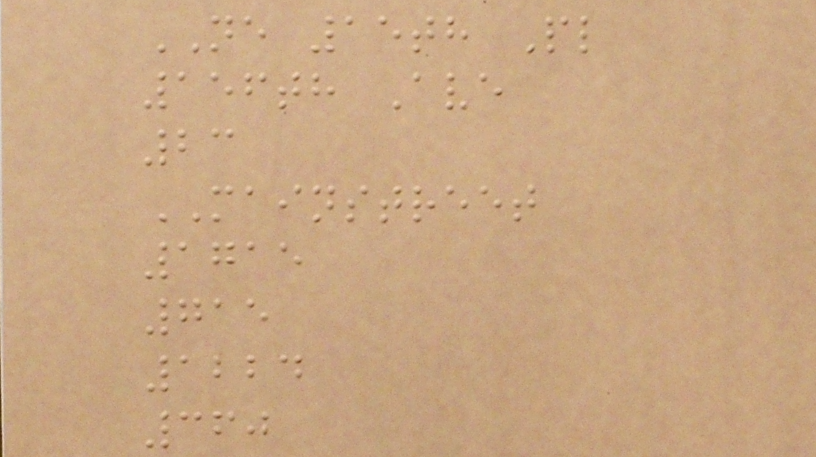NE 15th Pl
156th Ave
23
MAINSTREET
1715
715
1224
360
